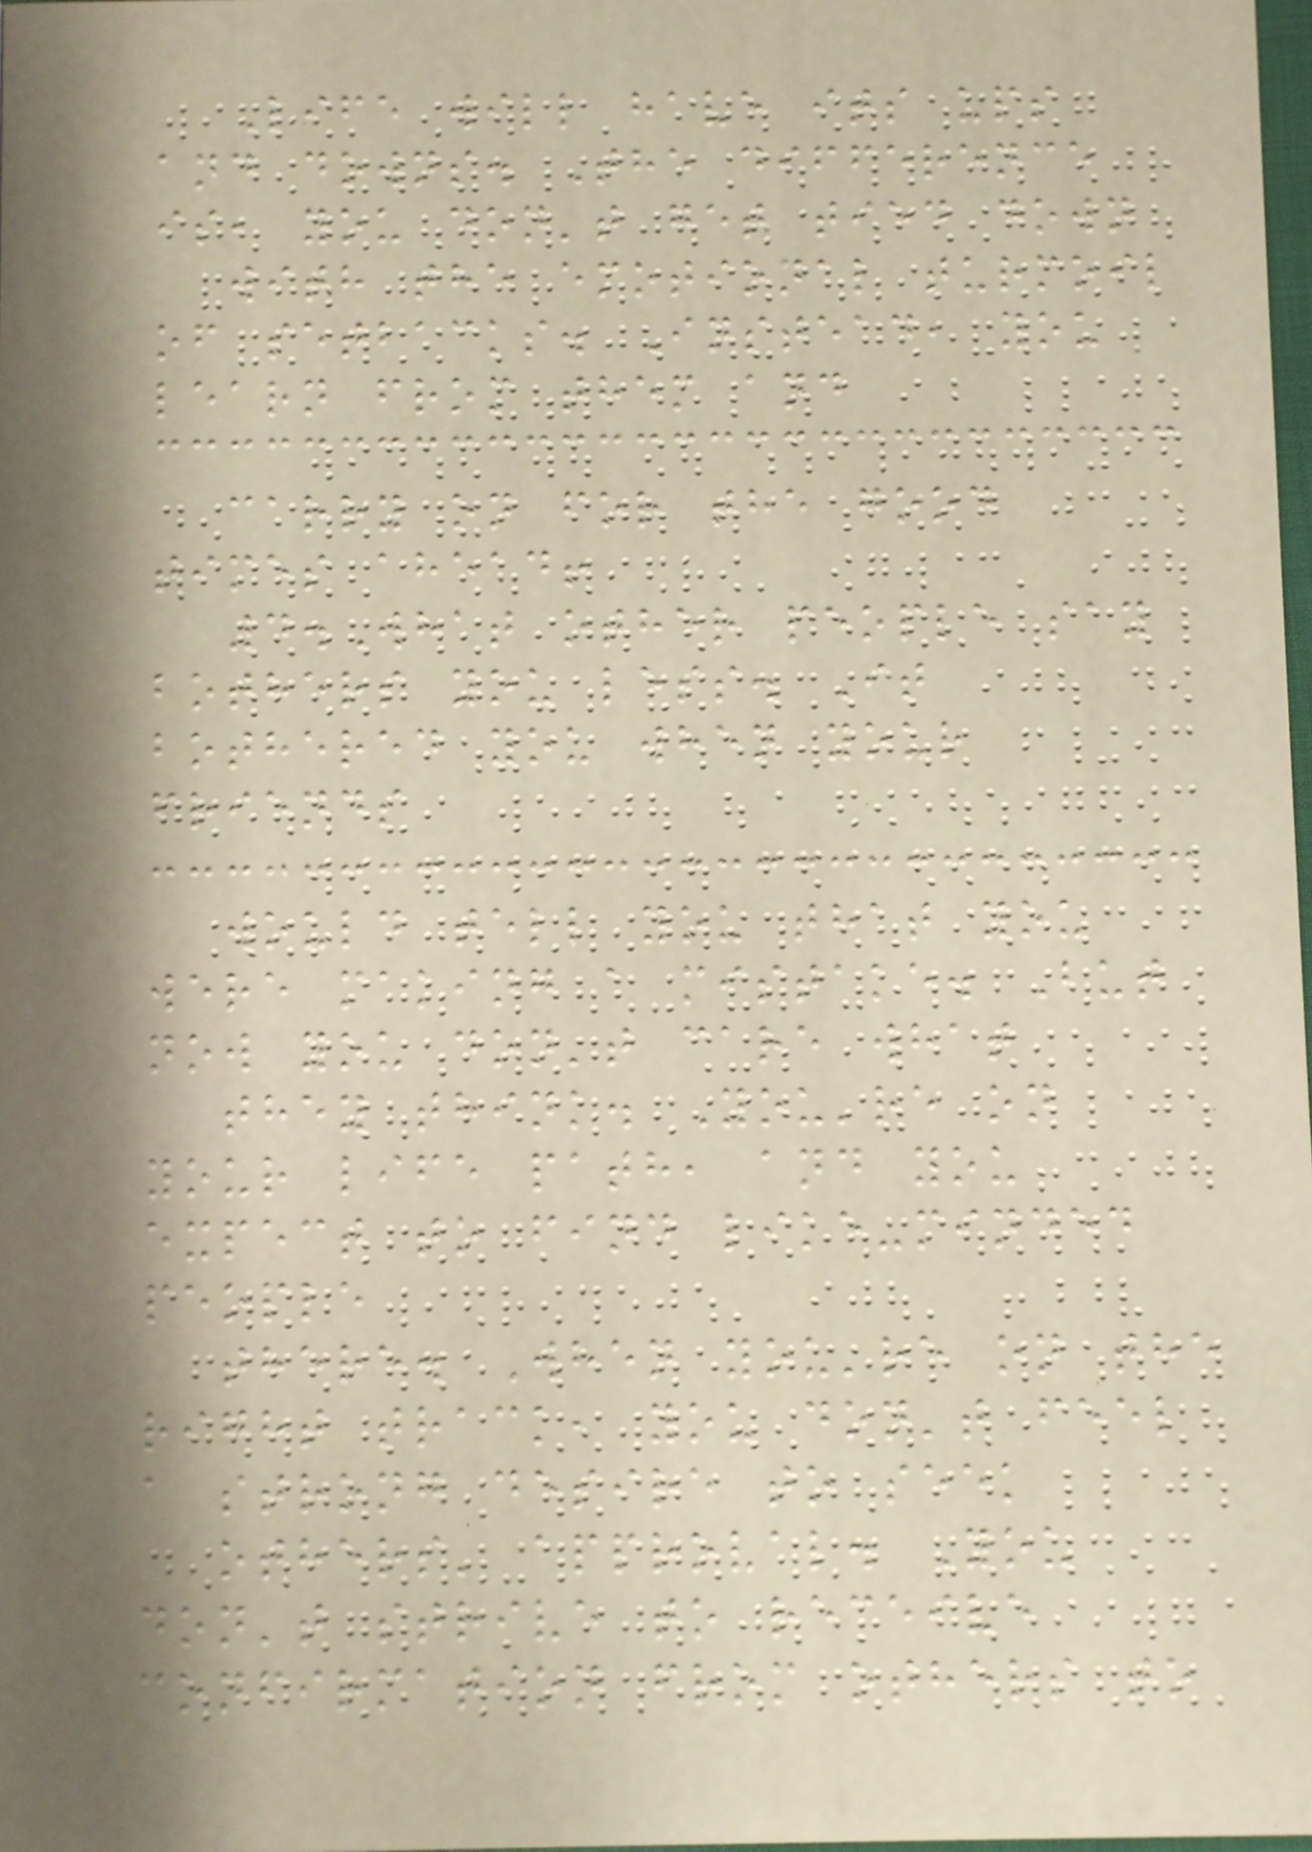Life will have its ups
and downs. The difference
is, you don't get tied down
with the emotional turmoil
of setbacks. Instead, you
learn from them and
carry on for the good
times ahead!
4.What other people say
bothers you less. It
bothered you when your
friends
would tell you that you
were making a mistake. But
now you don't care what
they think. You're on
your life path, and you
expect to find like-minded
people
there. When you're on the
right track, you don't feel
a strong desire to seek
others' approval. You
don't strive to receive
confirmation from others to
